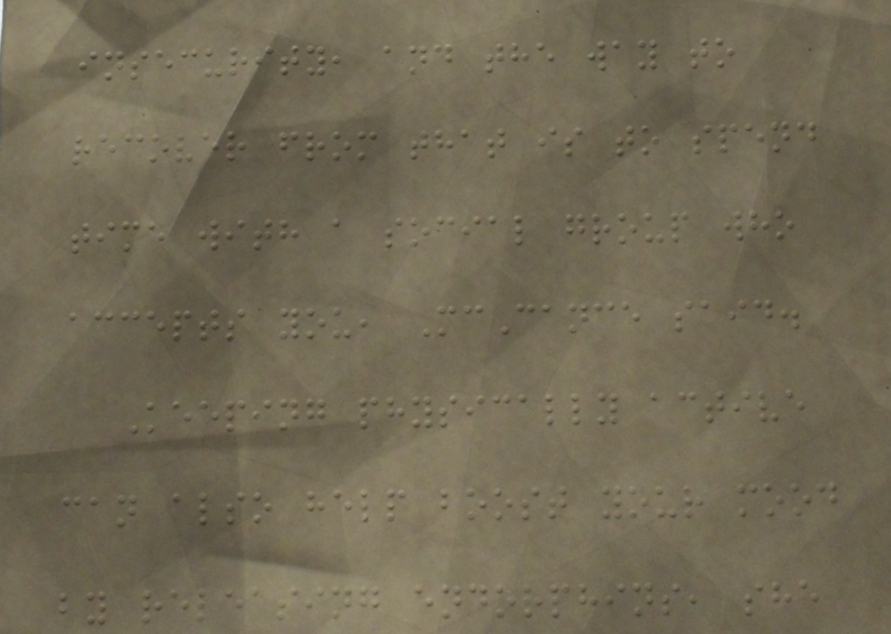insecurity, and the way to
recover from that is to spend
time with a social group who
accepts you, McCance said.
Keeping physically active
can also help boost your mood
by releasing endorphins, she
